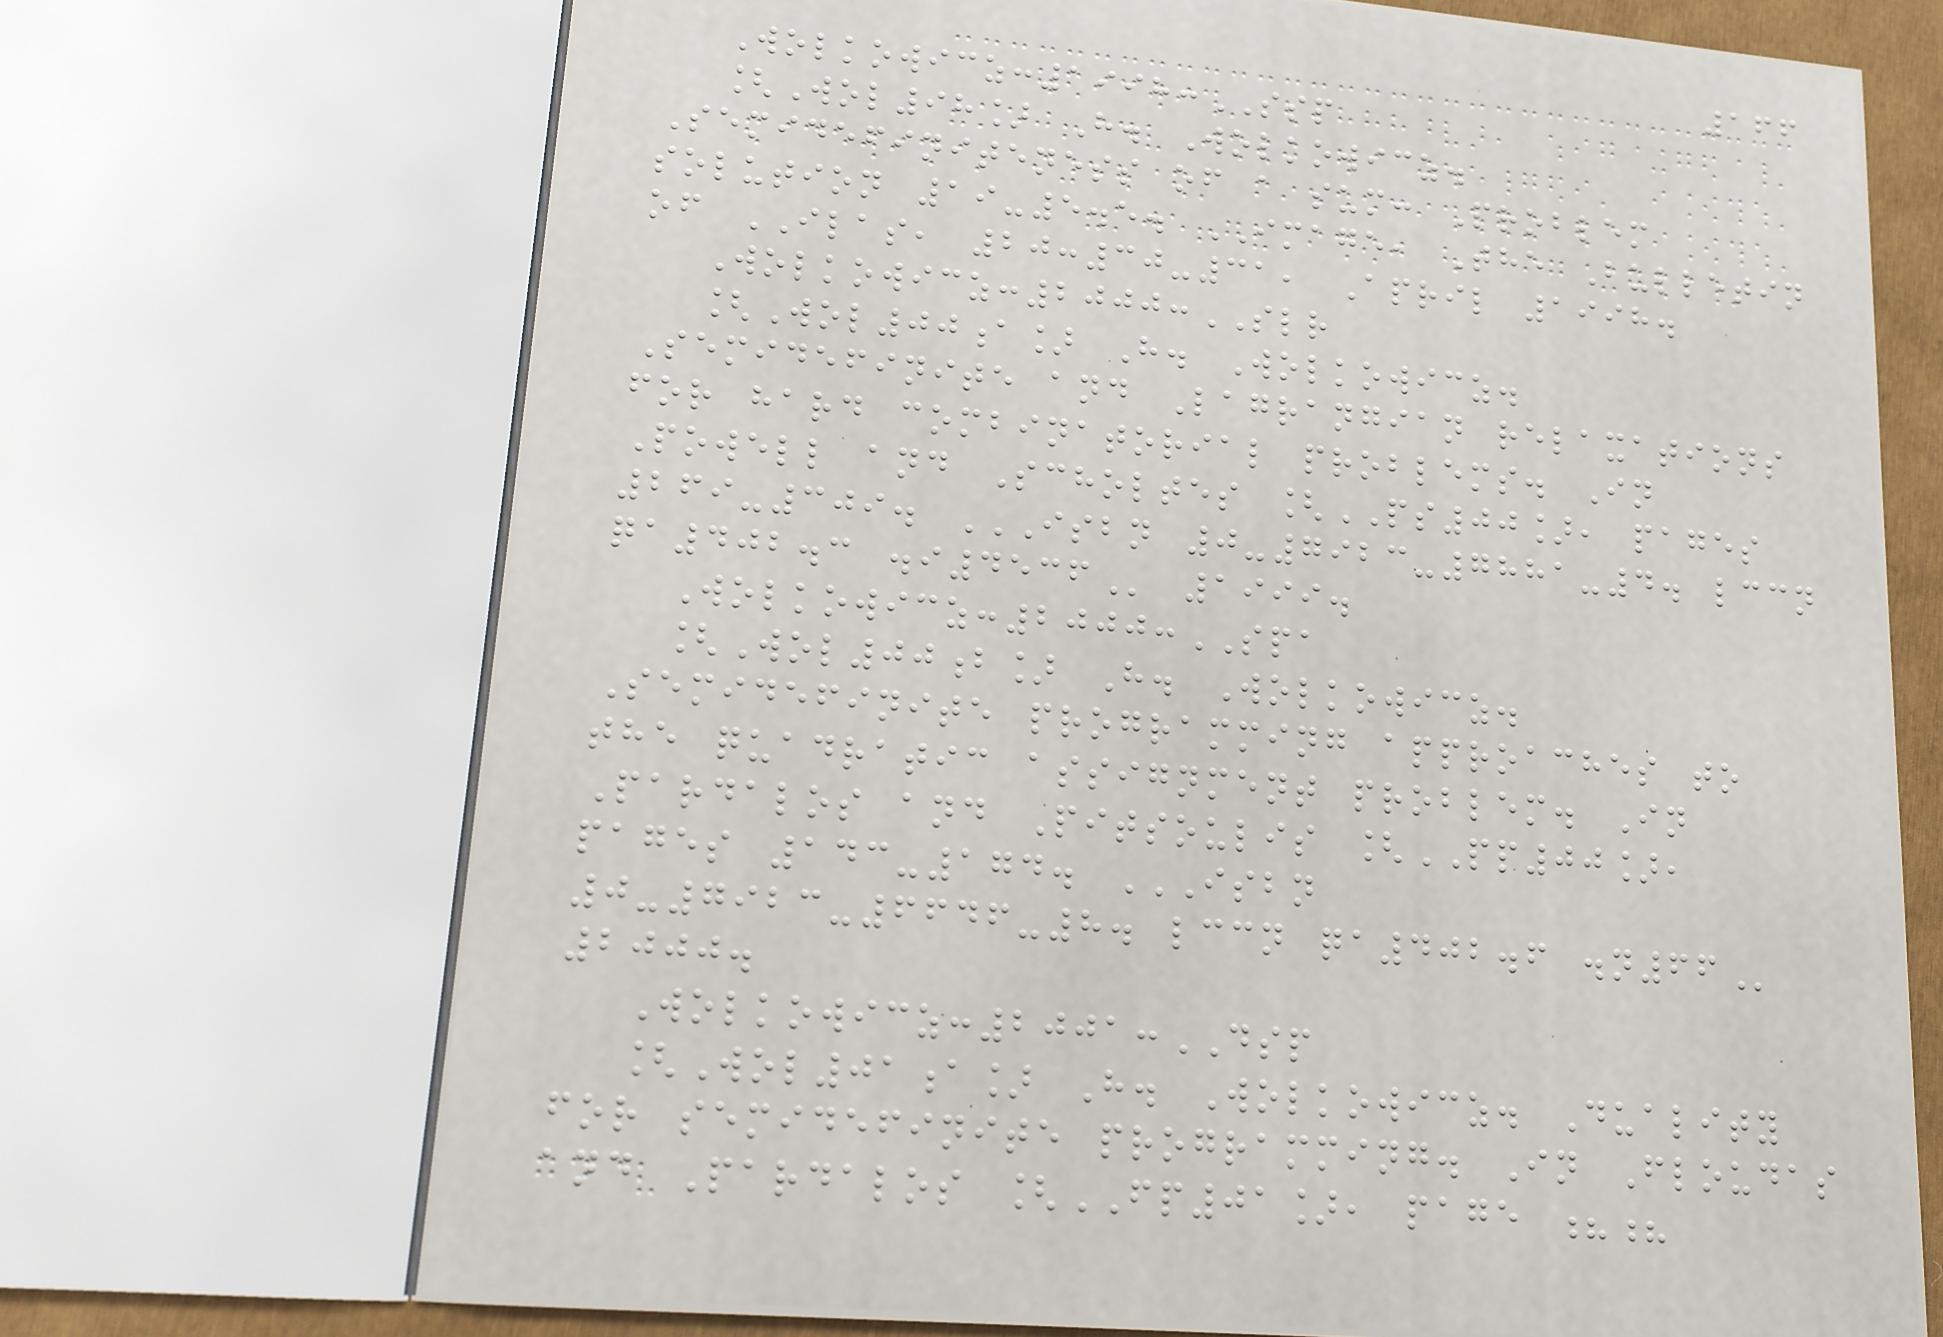166
Wolkowicz:1998:SSP
[Wol98] H. Wolkowicz.
Semidefiniteness of a sum: Problem
solution 19-5.5. IMAGE, The Bulletin
of ILAS, 20:30-31, April 1998.
Wolkowicz:2000:SLR
[Wol00a] H. Wolkowicz.
Semidefinite and Lagrangian relaxations
for hard combinatorial problems. In
Powell and Scholtes [PS00], pages
269-309. ISBN 0-7923-7881-4. LCCN
QA402.3 .I4536 1999.
Wolkowicz:2000:SPA
[Wol00b] H. Wolkowicz.
Semidefinite programming approaches to
the quadratic assignment problem. In
Pardalos and Pitsoulis [PP00],
pages 143-174. ISBN
0-7923-6646-8. LCCN QA402.6 .N66
2000.
Wolkowicz:2001:DSP
[Wol01a] H. Wolkowicz. Duality
for semidefinite programming. In Floudas
and Pardalos [FP01], page ??
